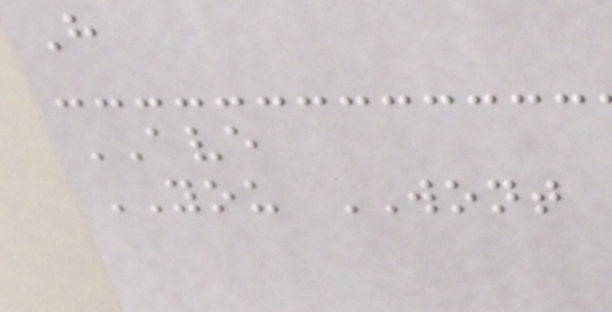H
AVE
YOU WONT
